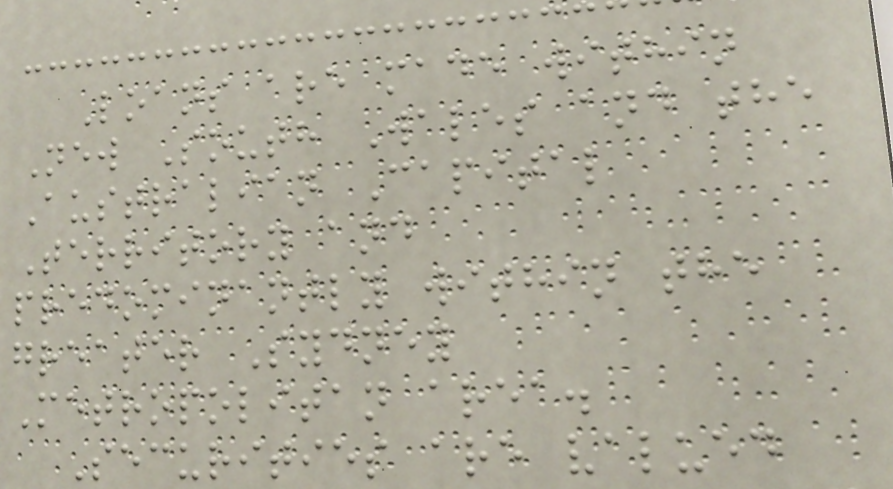Loans are made within
New South Wales and the
Australian Capital
Territory and
predominantly within the
greater Sydney
Metropolitan area.
Securities are valued
